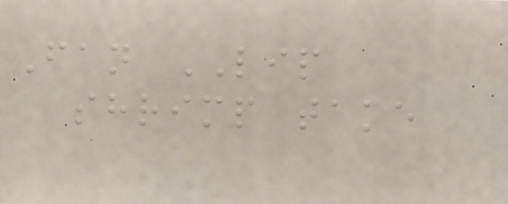Fan LIP
shrimp take
